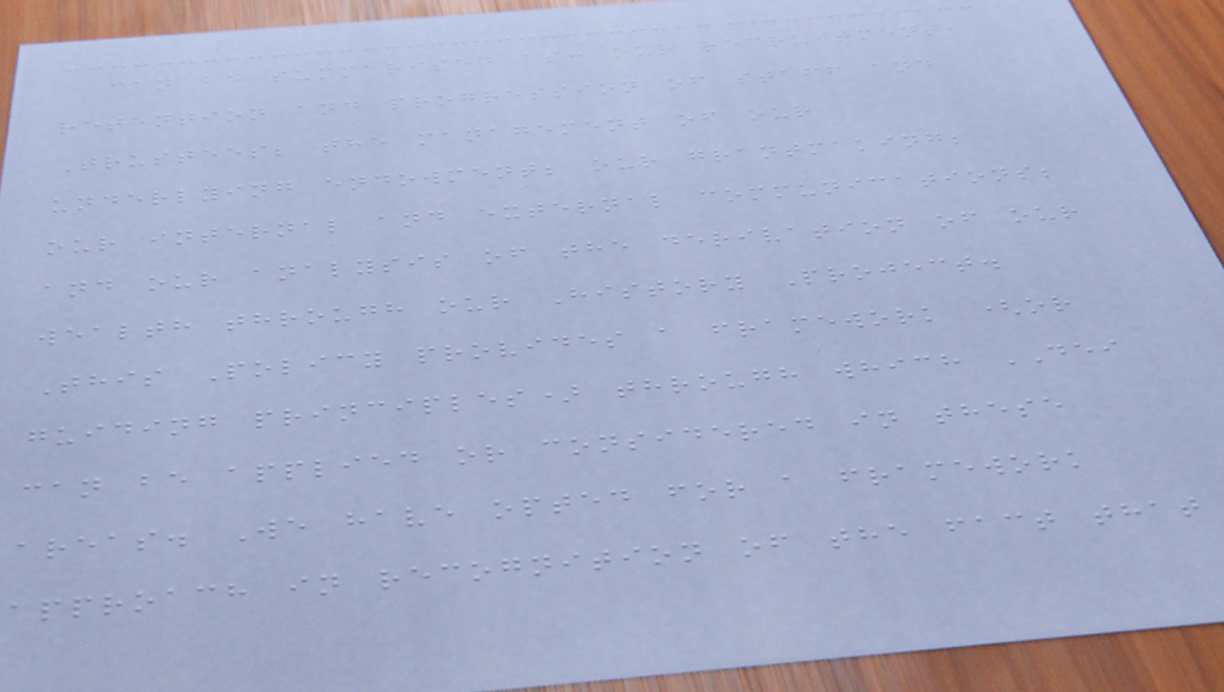can be summarised as: our recruitment,
retention and progression of staff and
Trustees; the management of our
underlying endowment; our grantmaking;
our internal and external communications;
and our analysis of the derivation of our
wealth through our History Project.
This Policy provides a framework (or
guiding principles) through which DEI
can be applied or considered in these
areas. We have opted for a framework
approach in recognition of the fact that
